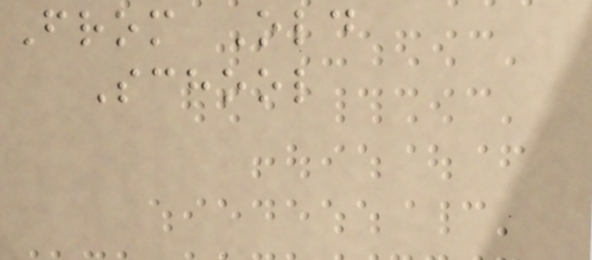From Old
School
